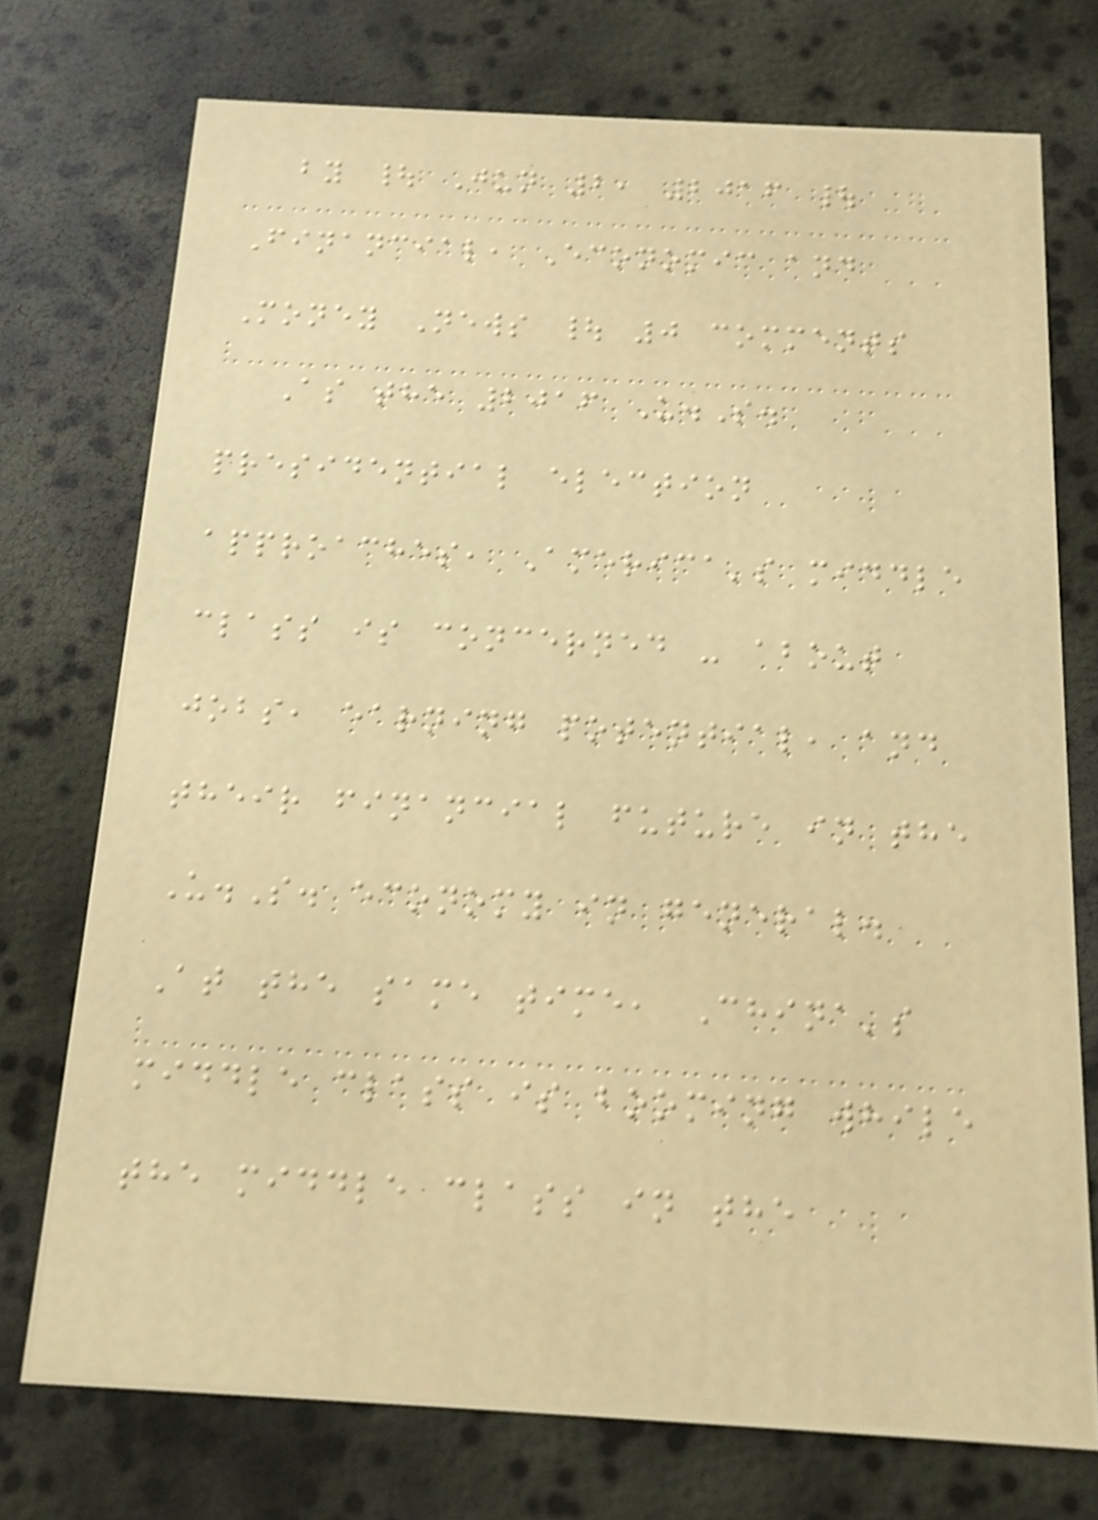by | Jun 2, 2016 |
Financial, Economic and
Money News | 0 comments
As the 2016 U.S.
presidential election
approaches, America's middle
class is concerned - about
jobs, earning potential, and
their financial future in the
U.S. economy in general.
At the same time, China's
middle class is booming while
the middle class in the
